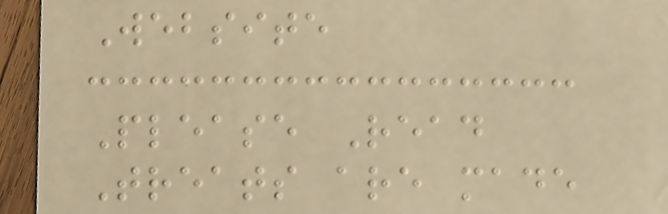Website
Please Read
Treats are made
